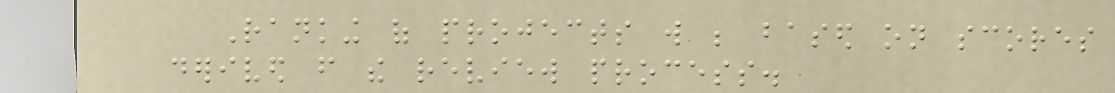Ranking of projects will be based on scores
derived from the review process.
